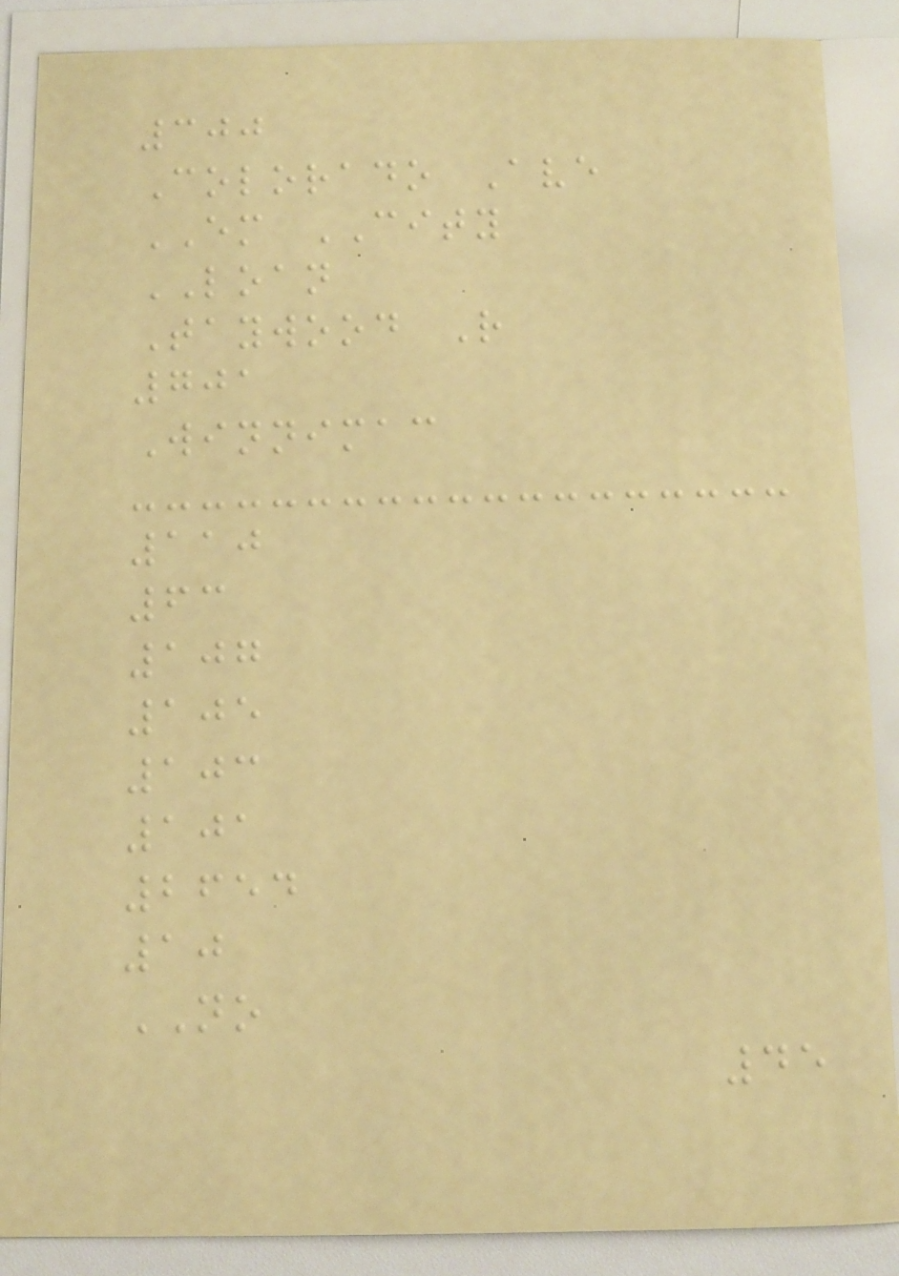300
Colorado Ave
EM CITY
LOAN
Taywood R
701
Winnimac
110
63
107
105
103
101
2654
10
NO
45
